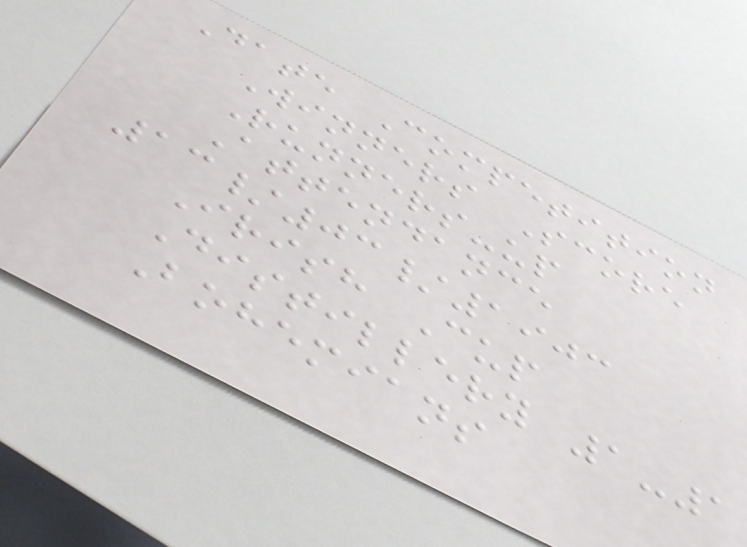Date Competition
Winners Score
Runners-up
Attendance
13/03/1903
Irish Cup
Distillery 1-1
Bohemians
